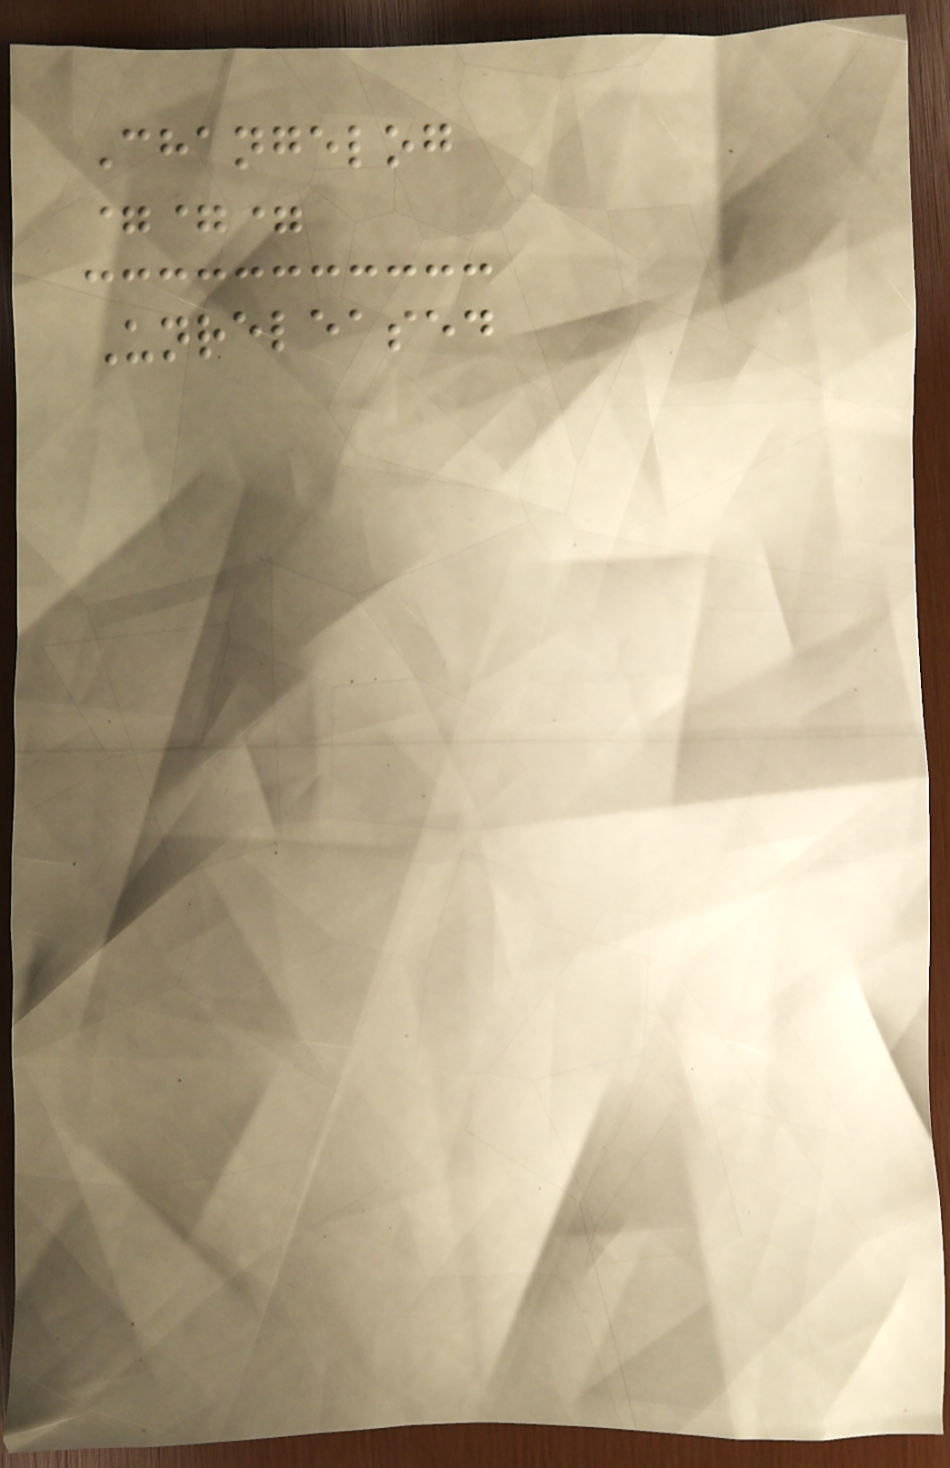Changelog
===
Unreleased
